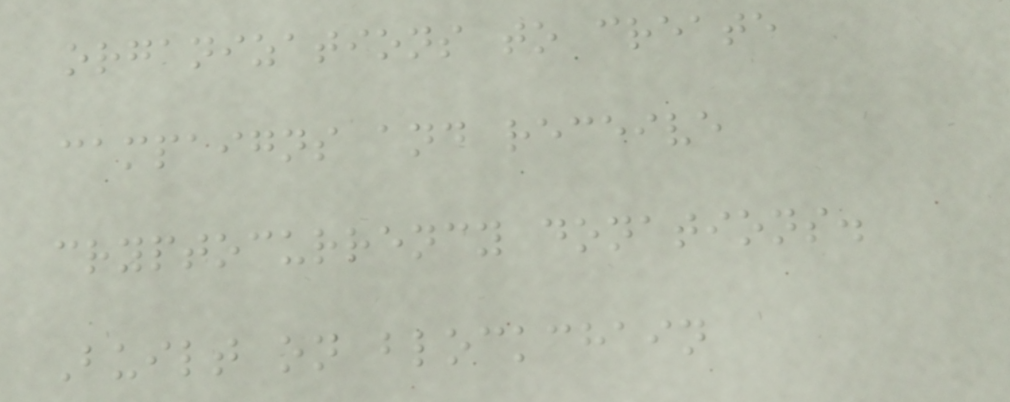organizations to create
campaigns and receive
cryptocurrency donations.
Built on blockchain
